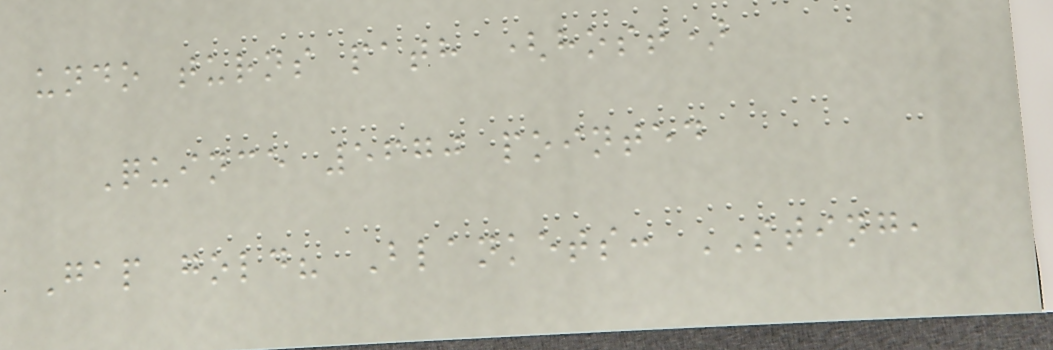undo turns path (host)
Quince 5670 pointed
Gap gold? Blankets: STING,
